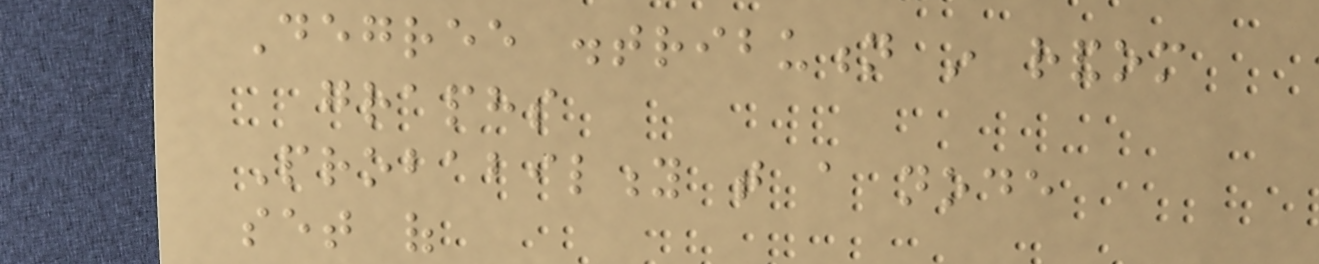Degree distribution in random
graphs
Probability that a node
set of
